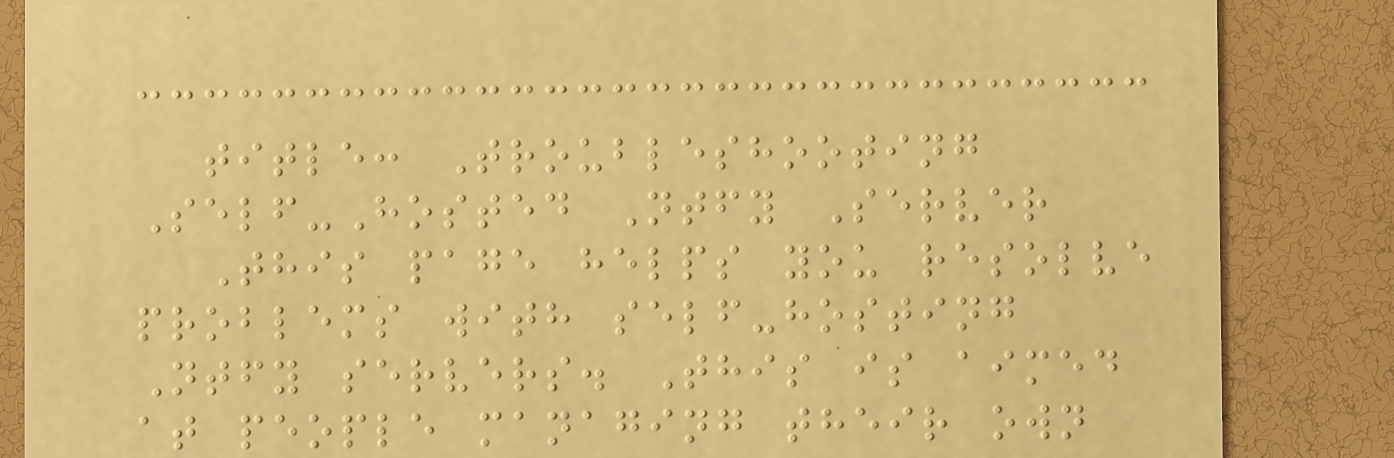title: Troubleshooting
Self-Hosted Ntfy Server
This page helps you resolve
problems with self-hosting
Ntfy servers. This is aimed
at people managing their own
